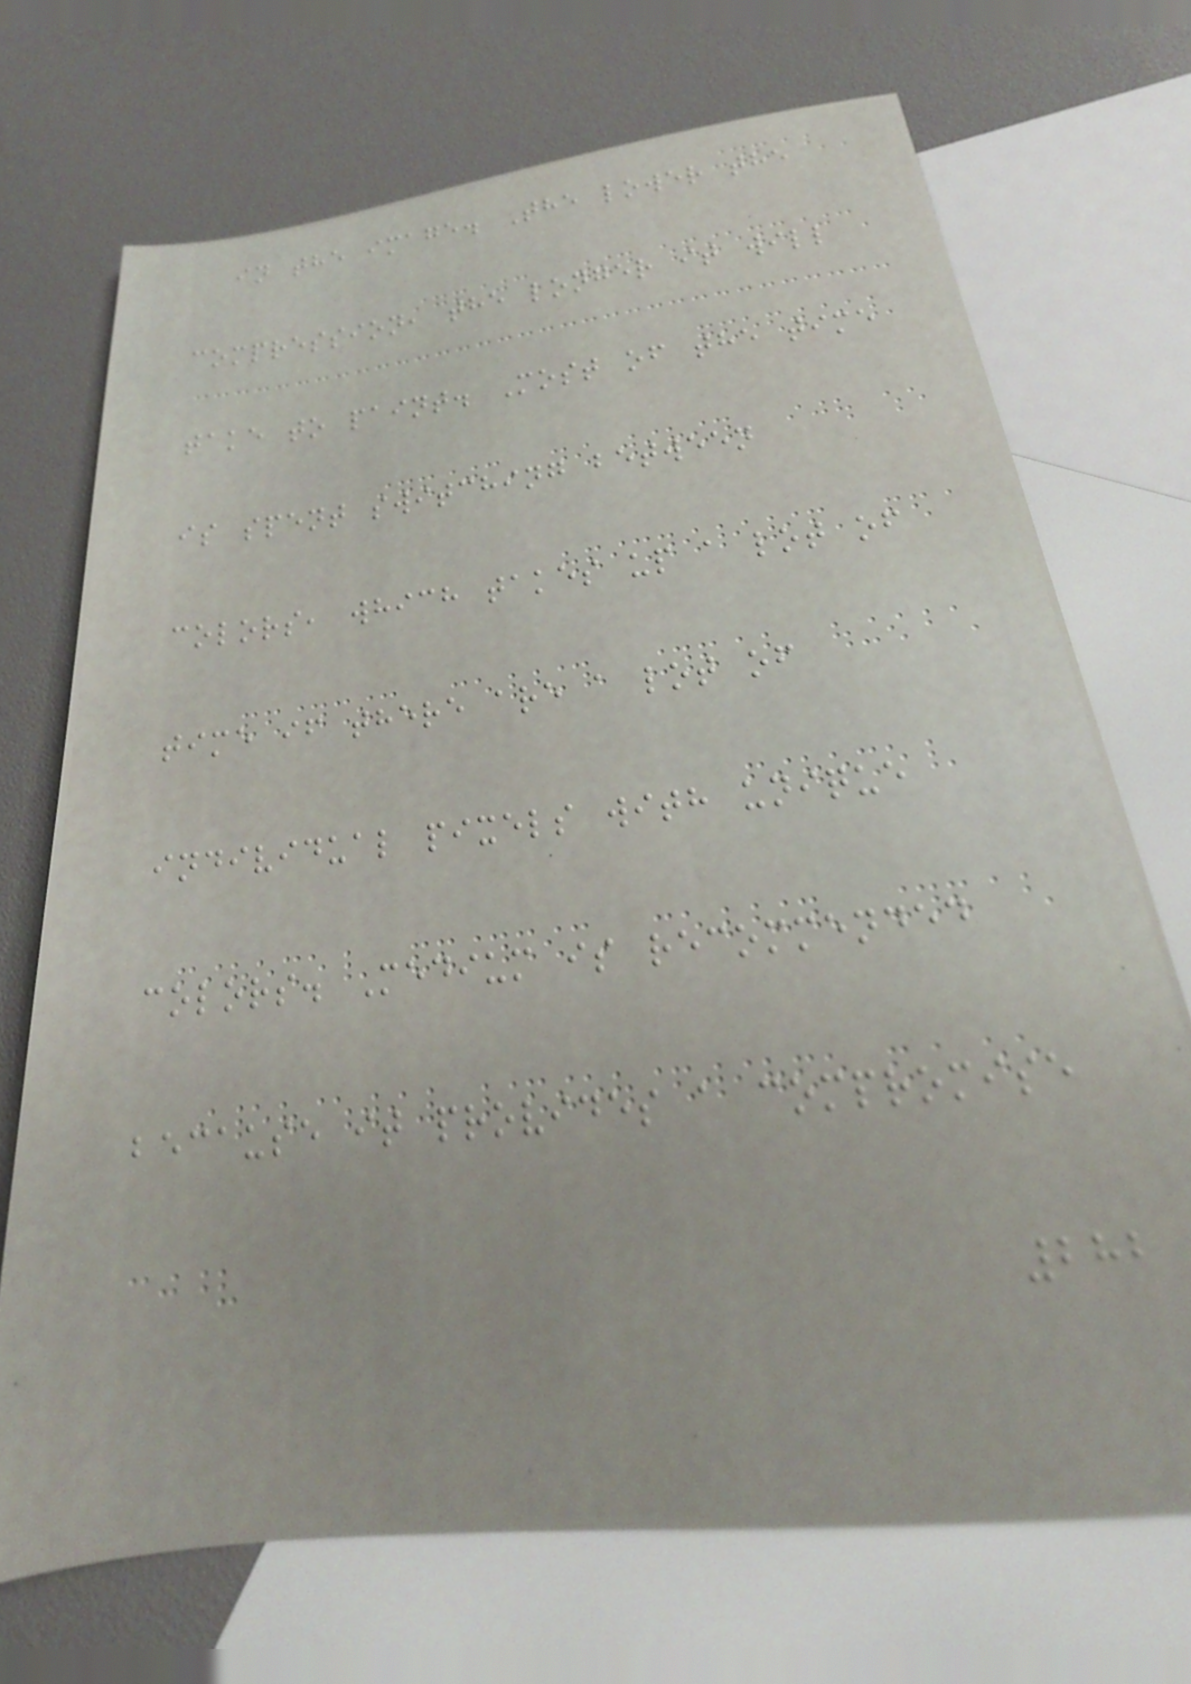in the image. The lower the
compression, the longer it will
take to paint. Most of the time
is spent switching between
colors, which takes up a lot of
time if there are a lot of
individual pixels with unique
colors. Medium is recommended
because it provides a compromise
282
